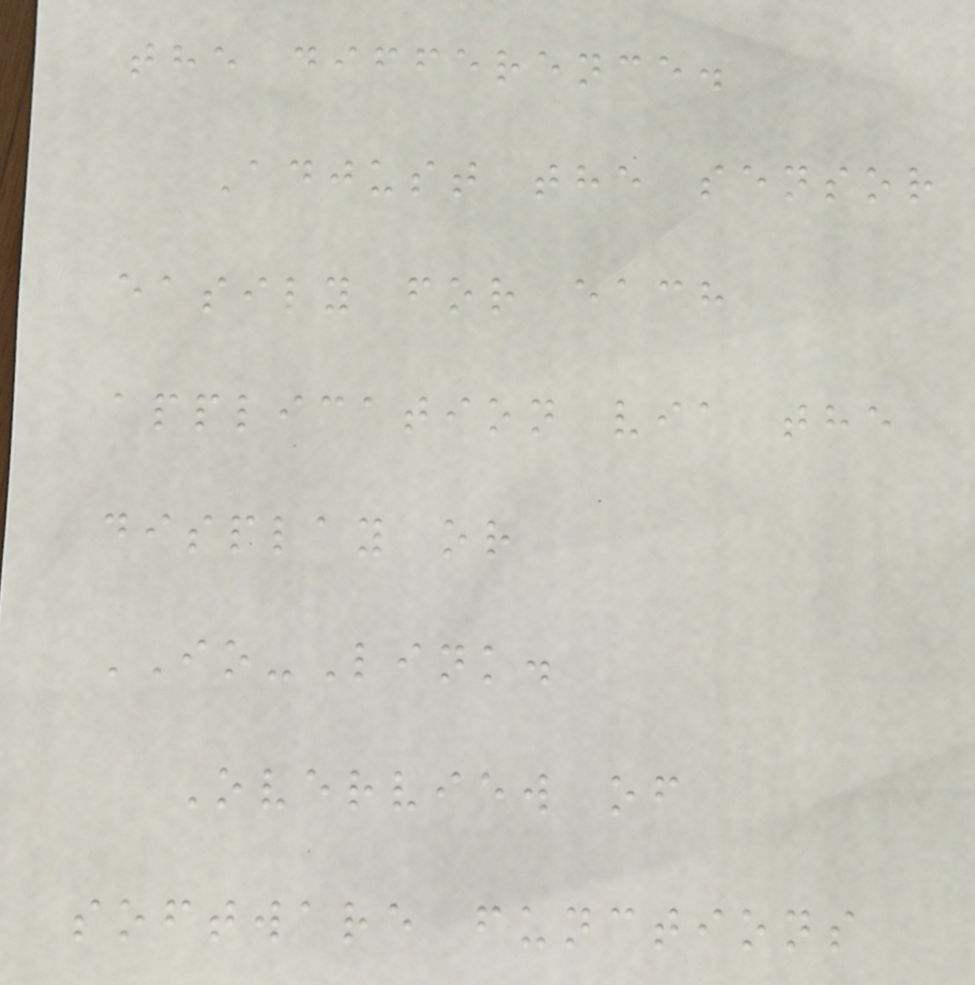the difference.
Adjust the sensor
easily for each
application via the
display or
IO-Link.
Overview of
software functions
